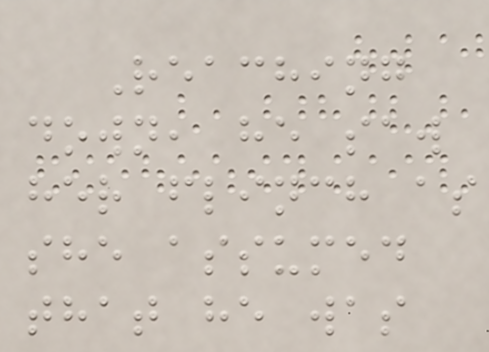Reaching
down, he saw
her flinch as
she assumed
that he was
